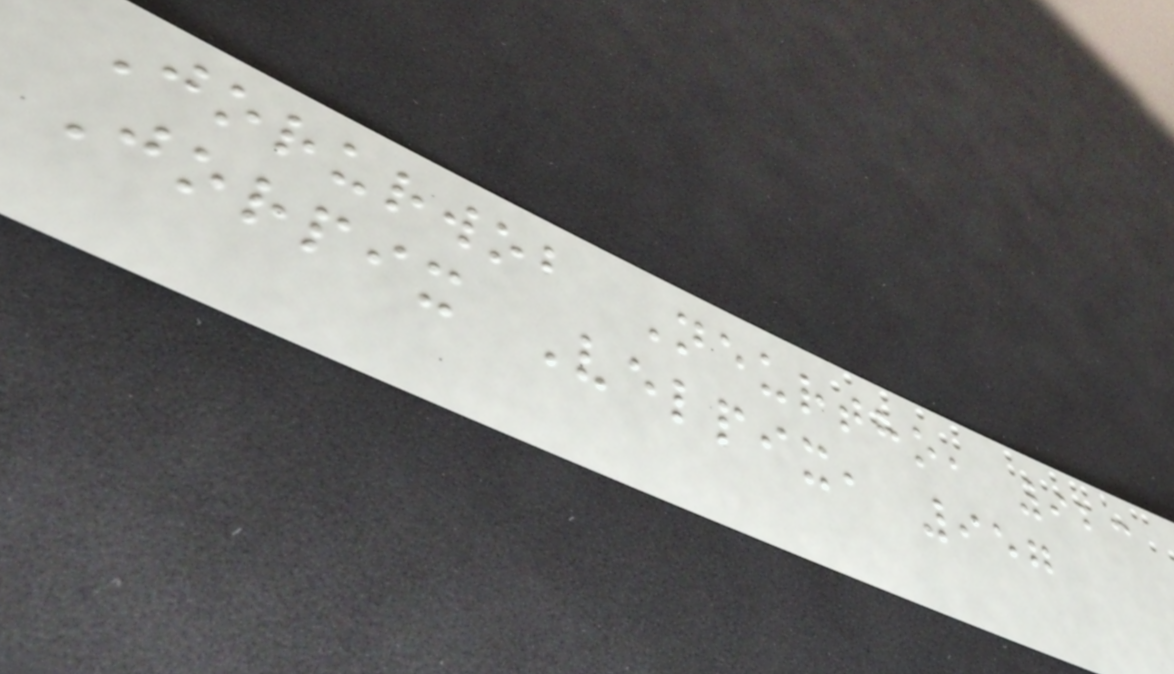Jorurwob Neurtho, 923
Jorpix Velpix, 957
